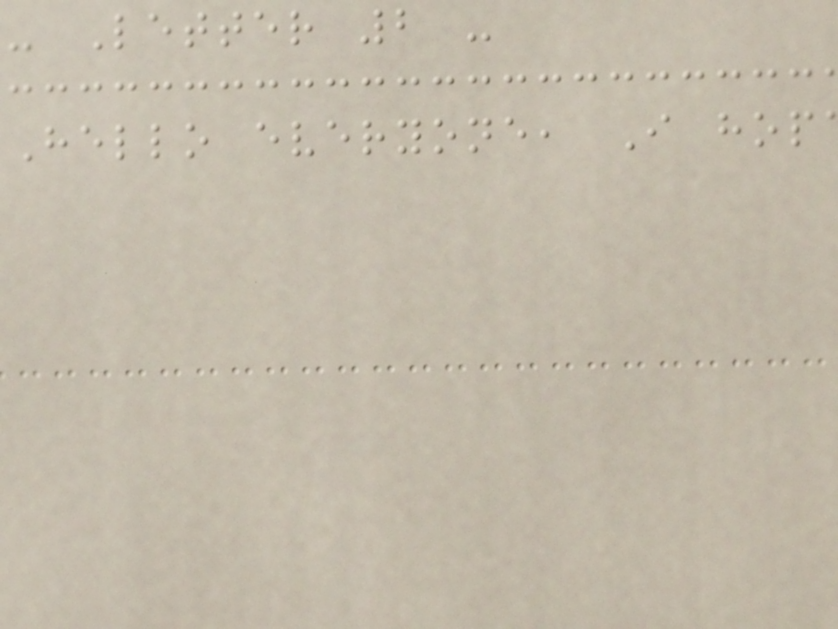- Letter 2 -
Hello everyone, I hop
